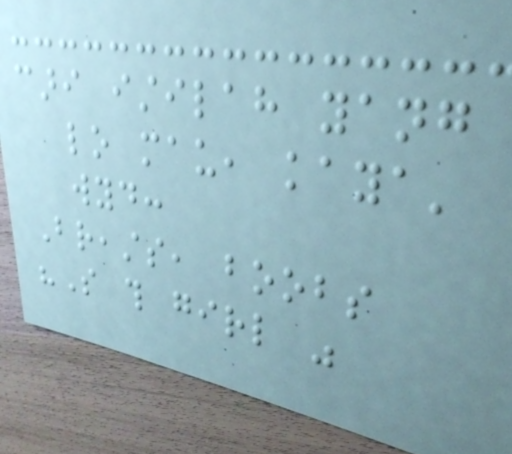cari istilah yang
lo mau, kaya'
wyd:
Breasts, boobs
"So this girl was
